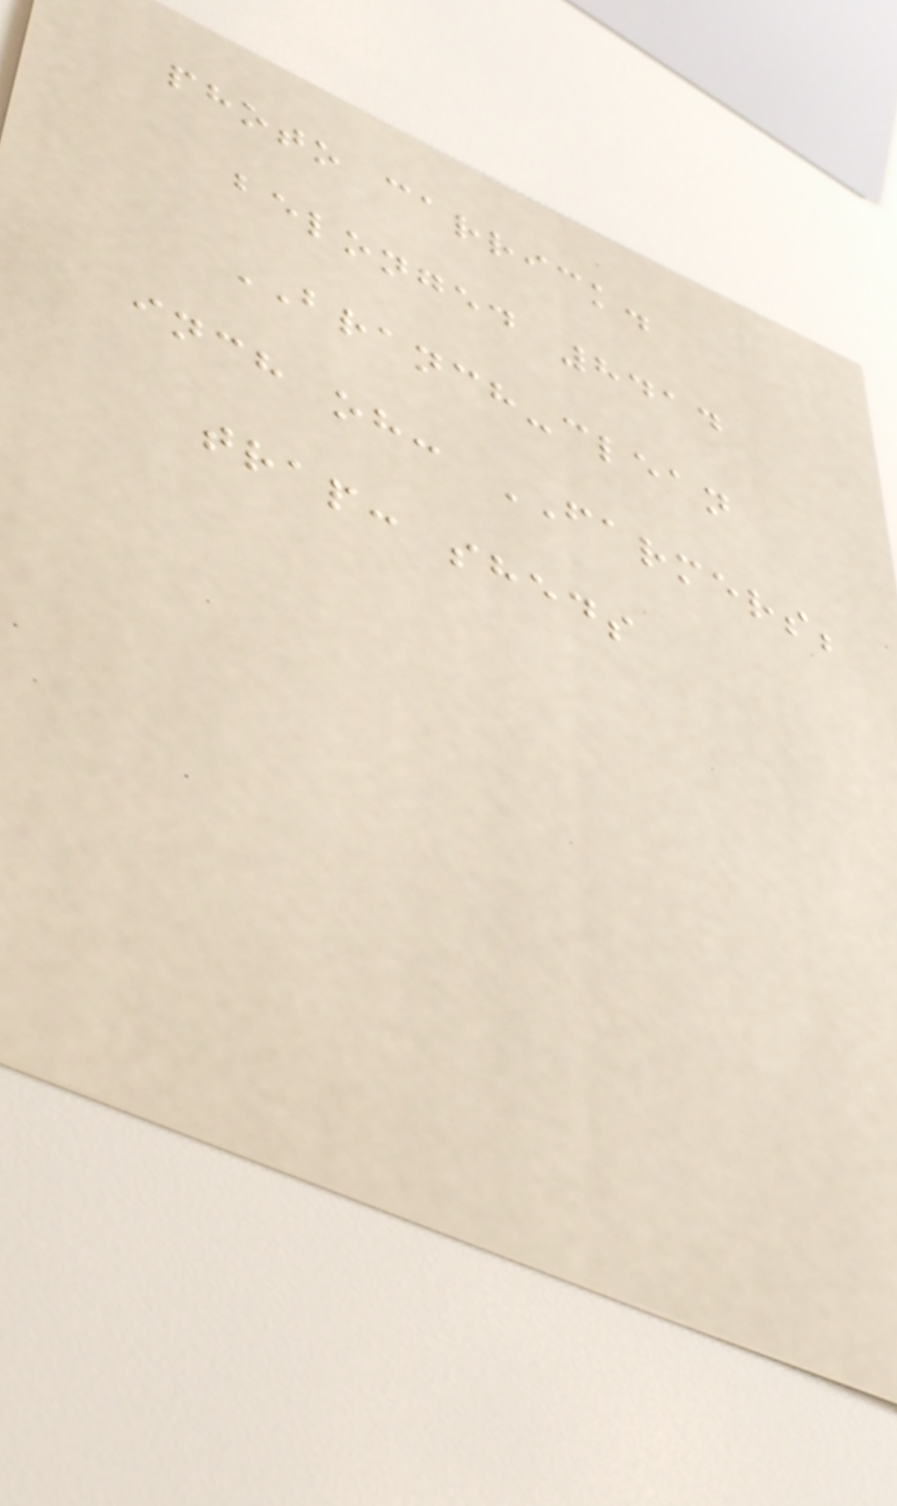photo carrick.
belonged 8414
BRANCH-clean
inch oh: FARMERS;
trap: sheds
